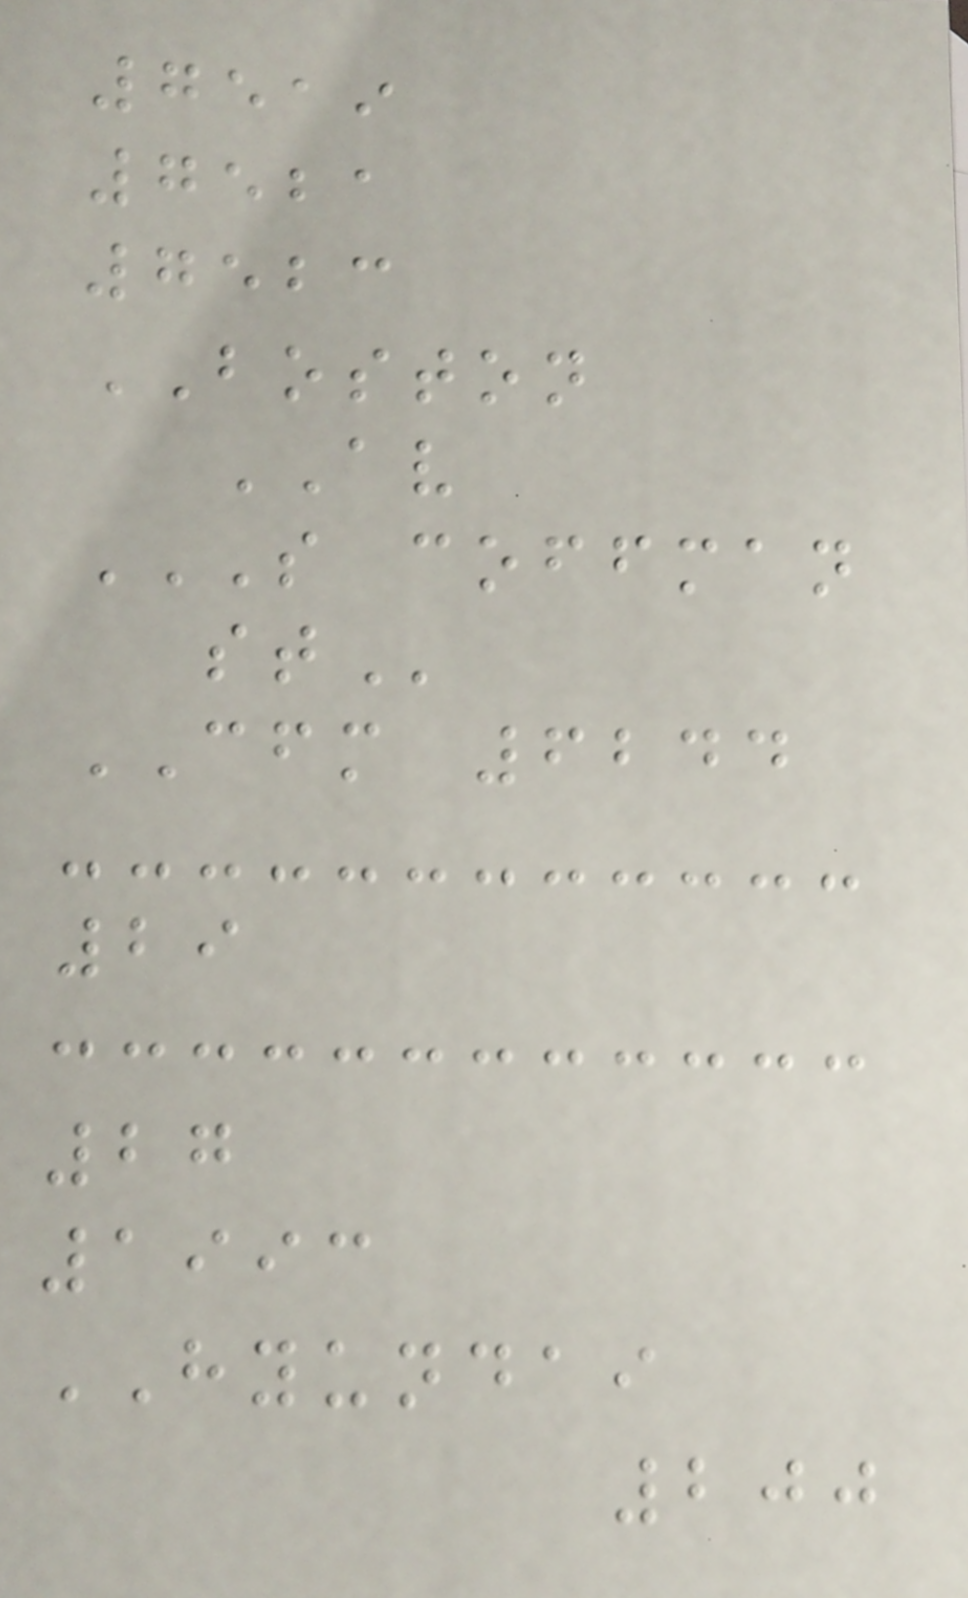7519
7521
7523
BOSTON
AV
S COFFMAN
ST
CFM 6244
29
27
1993
HYUNDAI
200
